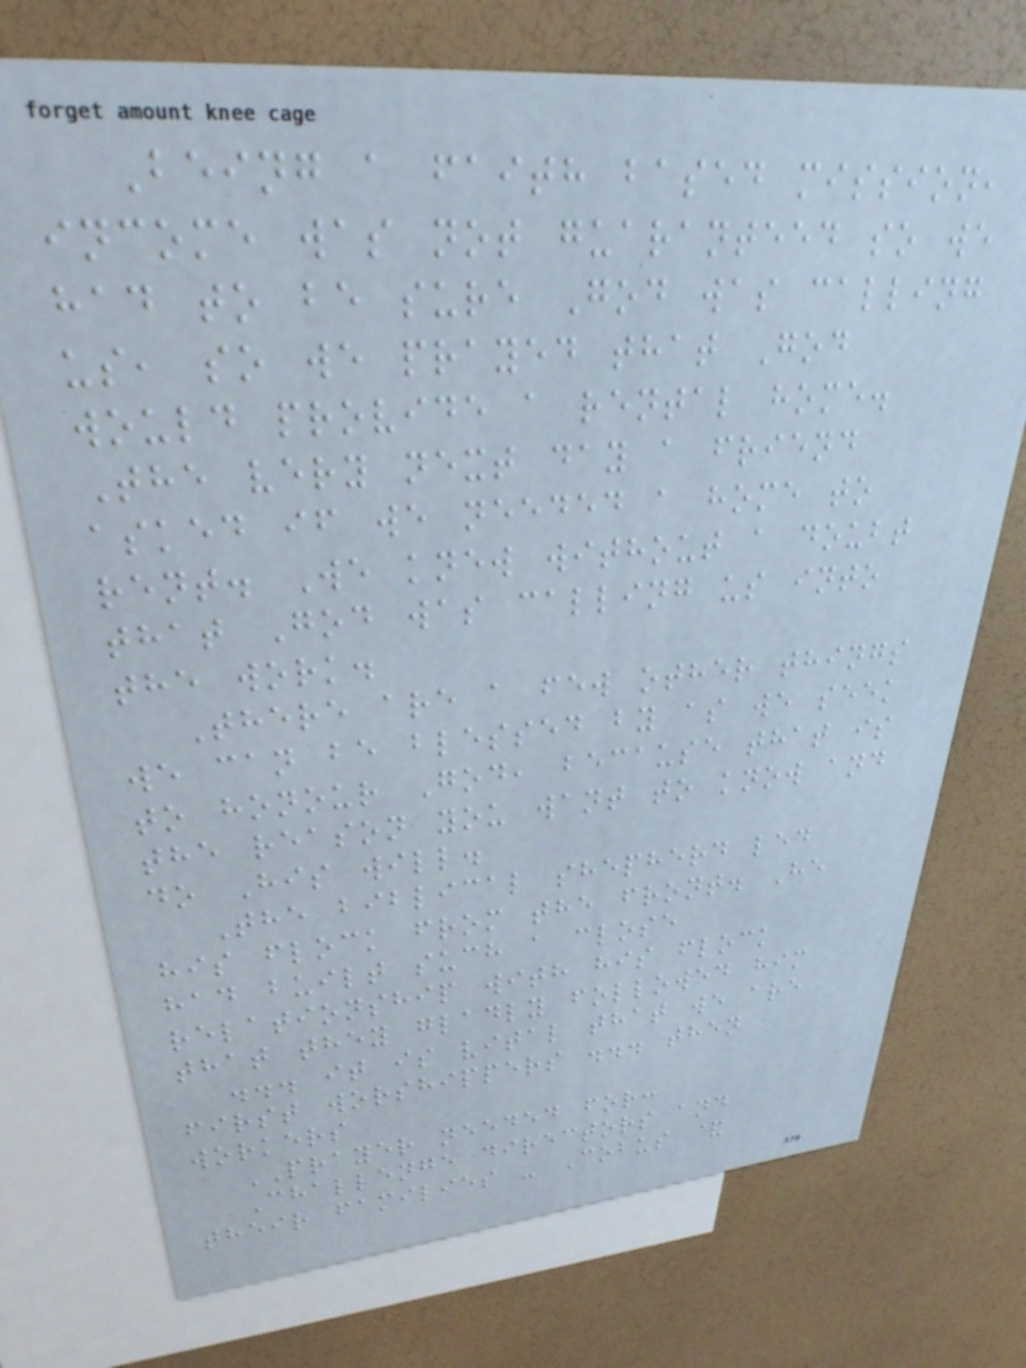Being a faith based mission,
income was not guaranteed so we
had to be sure God was calling
us, so we prayed that God
would provide a rental home.
The very next day a friend
asked if we needed a home to
rent. We knew without a doubt
that God was calling us into
the work.
There are a few other things
we can be blessed by as we seek
to honour God, because that is
the reason you want to know and
do His will.
The biblical shepherd led
his flock from the front. He
had built such a close
relationship with his flock
that they gladly followed him
... it is vital that we are
first worshippers ... then
workers
PRAYER needed for:
Challenge directors and
their families - Cobus &
